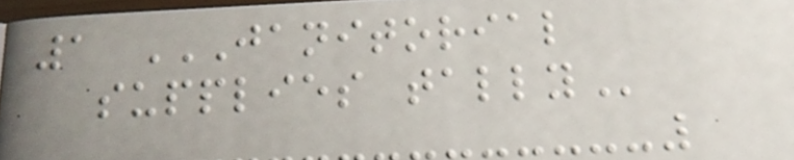1 JANITORIAL
SUPPLIES TALLY
